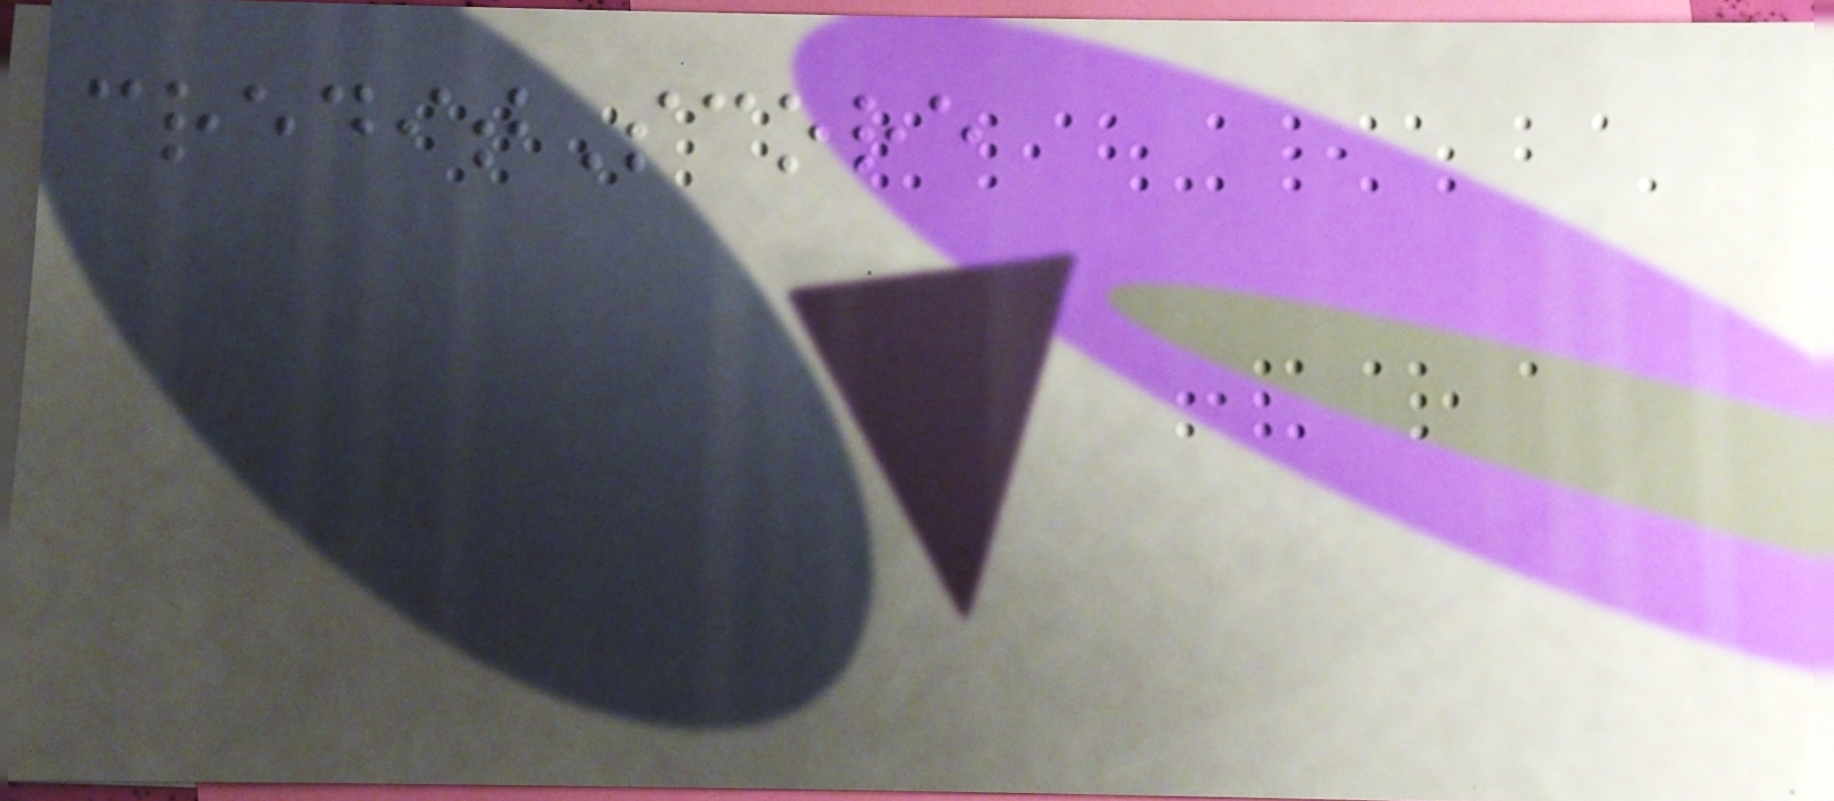creditScore
